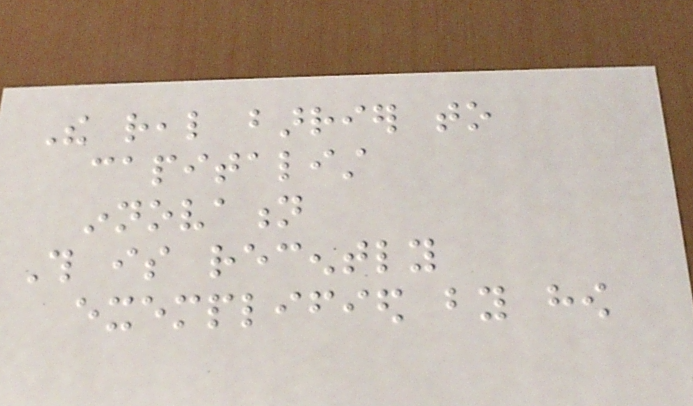The real barrier to
capitalist
innovation
This is recently
exemplified by how
